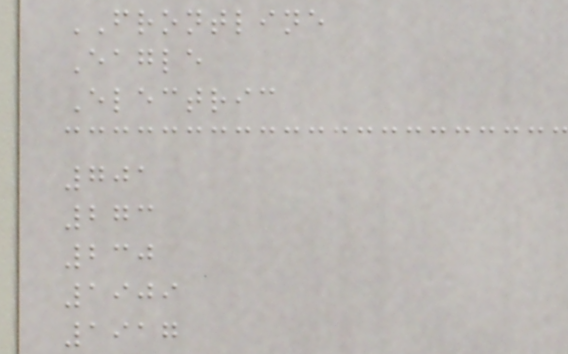FRONTLINE
Eagle
Electric
701
273
230
1909
1917
